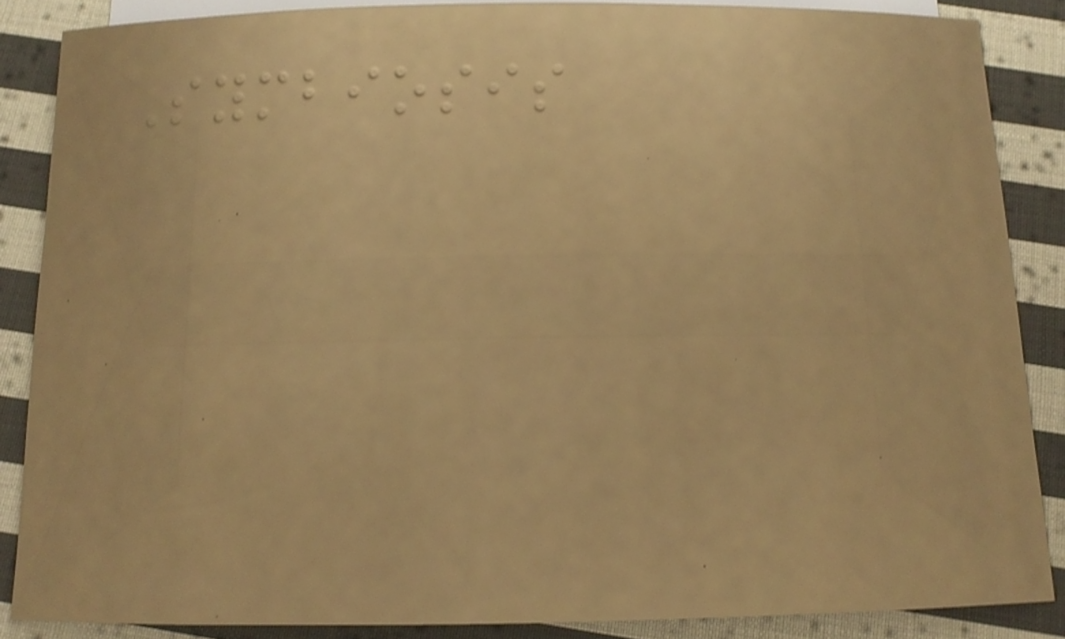Symbiosis
